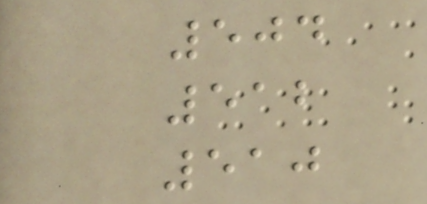504
512
510
